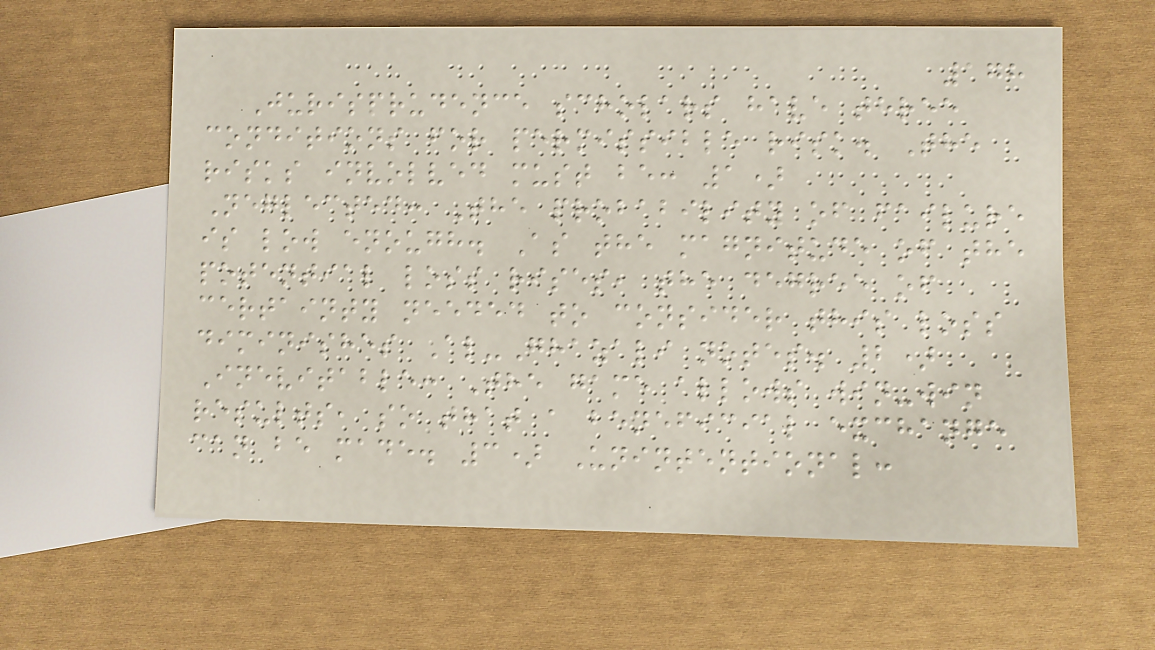178
Jurisprudence scholars have three
conditions for permissible risk. The
risks involved must be: 1)
Neglected: The probability of failure
is low enough. As the magnitude of the
potential loss rises, the degree of
certainty needed to consider this loss
diminishes Al-Ghazali notes. 2)
Inevitable: The game allows win-win
results, so that a beneficial exchange
can be made. 3) Unintentional:
